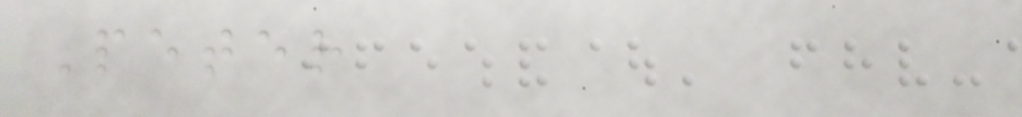Peter
